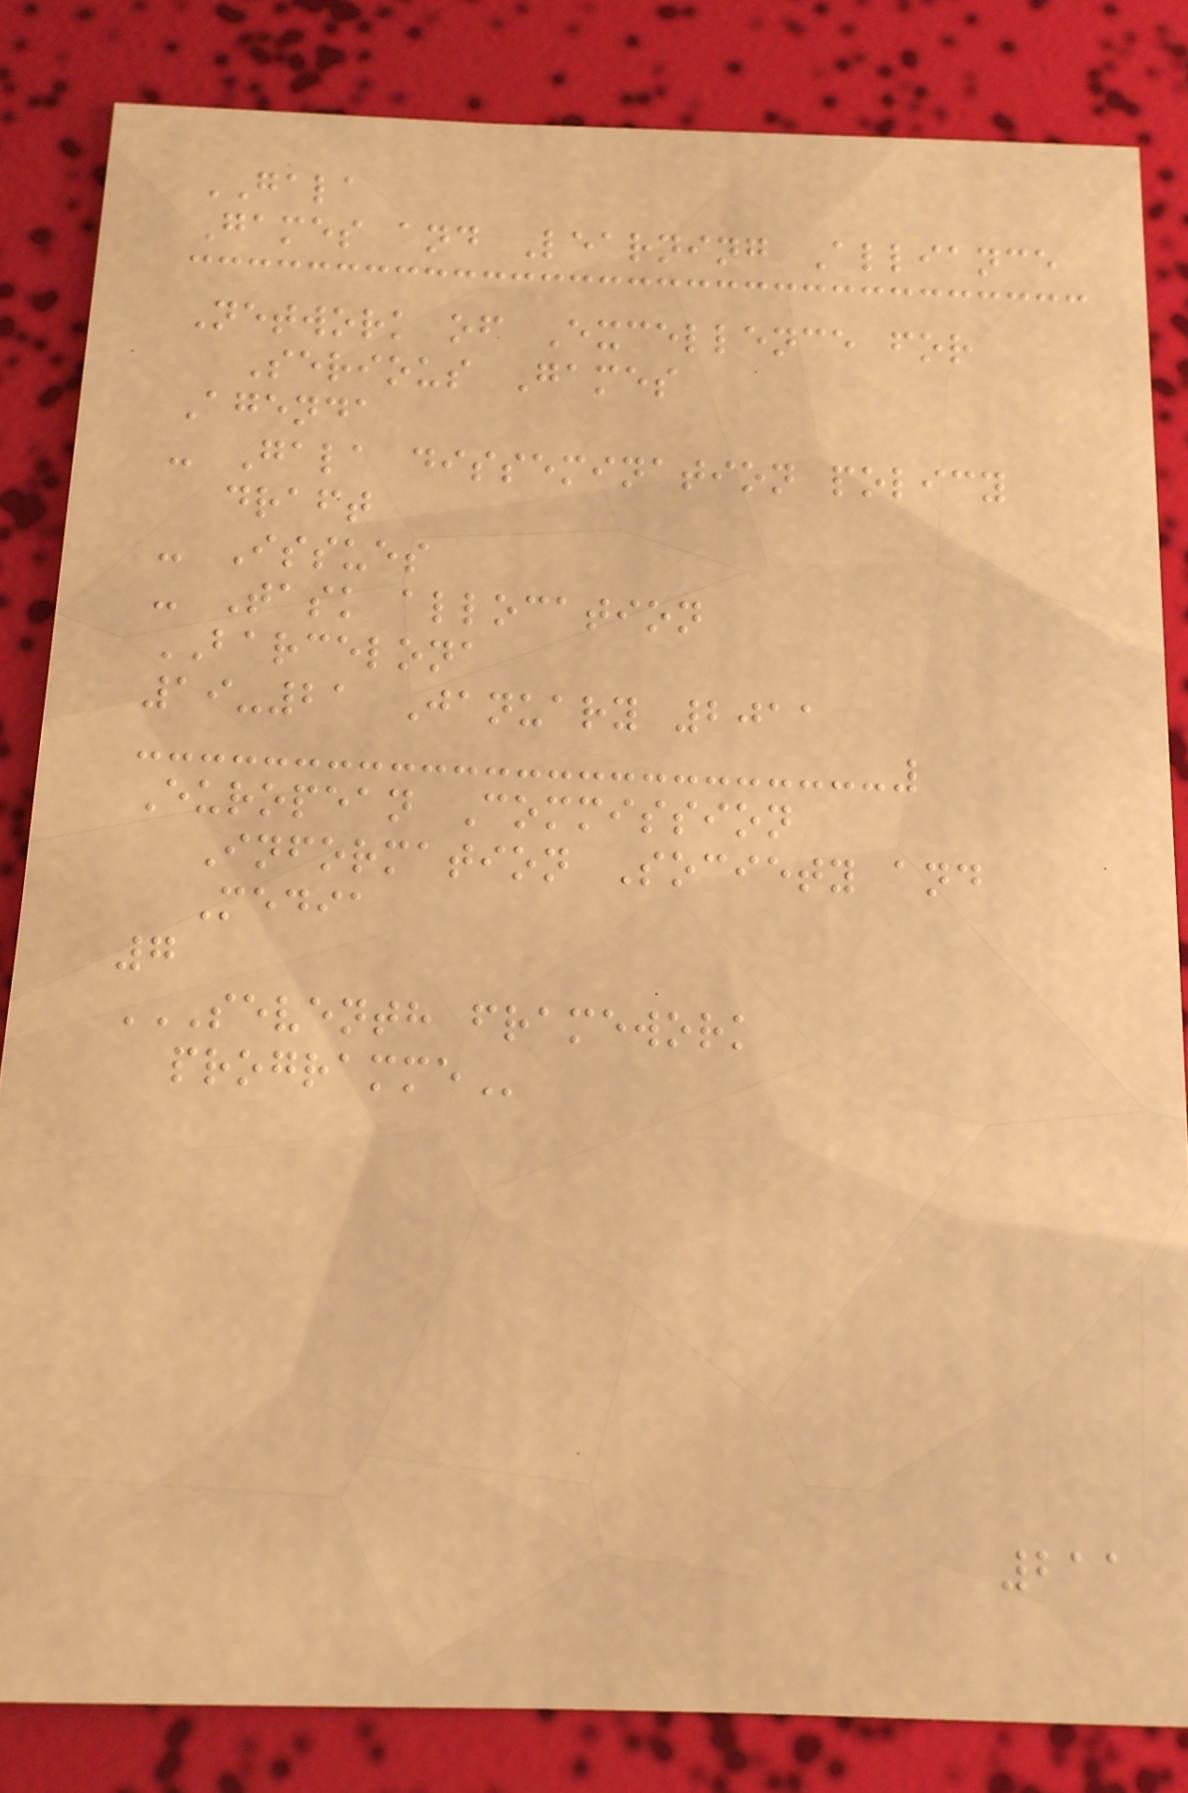GALA
Games and Learning Alliance
Network of Excellence for
Serious Games
Agenda
- Gala dissemination policy
draft
- Issues
- Task allocation
BARCELONA
19-21 January 2011
European Commission
Information Society and
Media
7
SEVENTH FRAMEWORK
PROGRAMME
211
